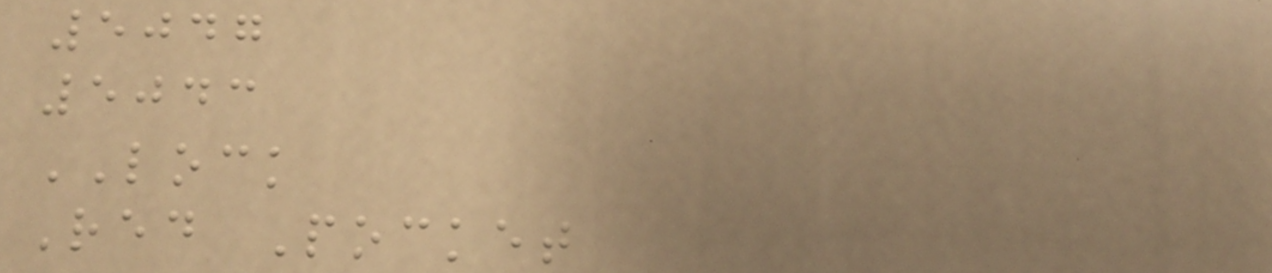5047
5043
LOCK
Red Pocket
